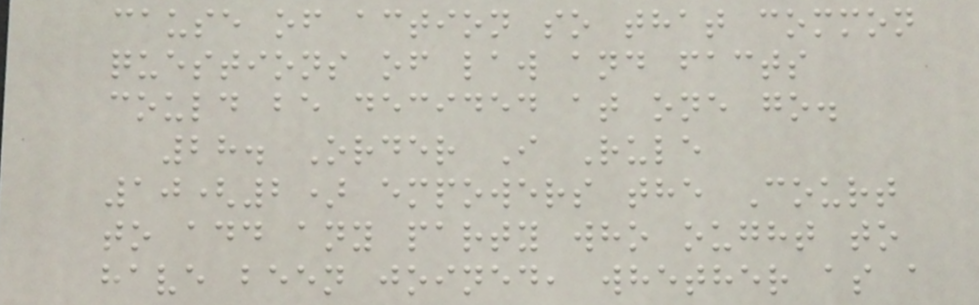cause of action so that common
questions of law and facts
could be decided at one go.
28. Order I Rule
10(2) empowers the Court
to add any party who ought to
have been joined, whether as a
